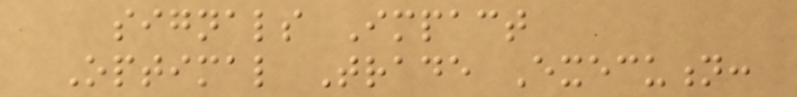signals Impact
Optimal Trade Execution:
